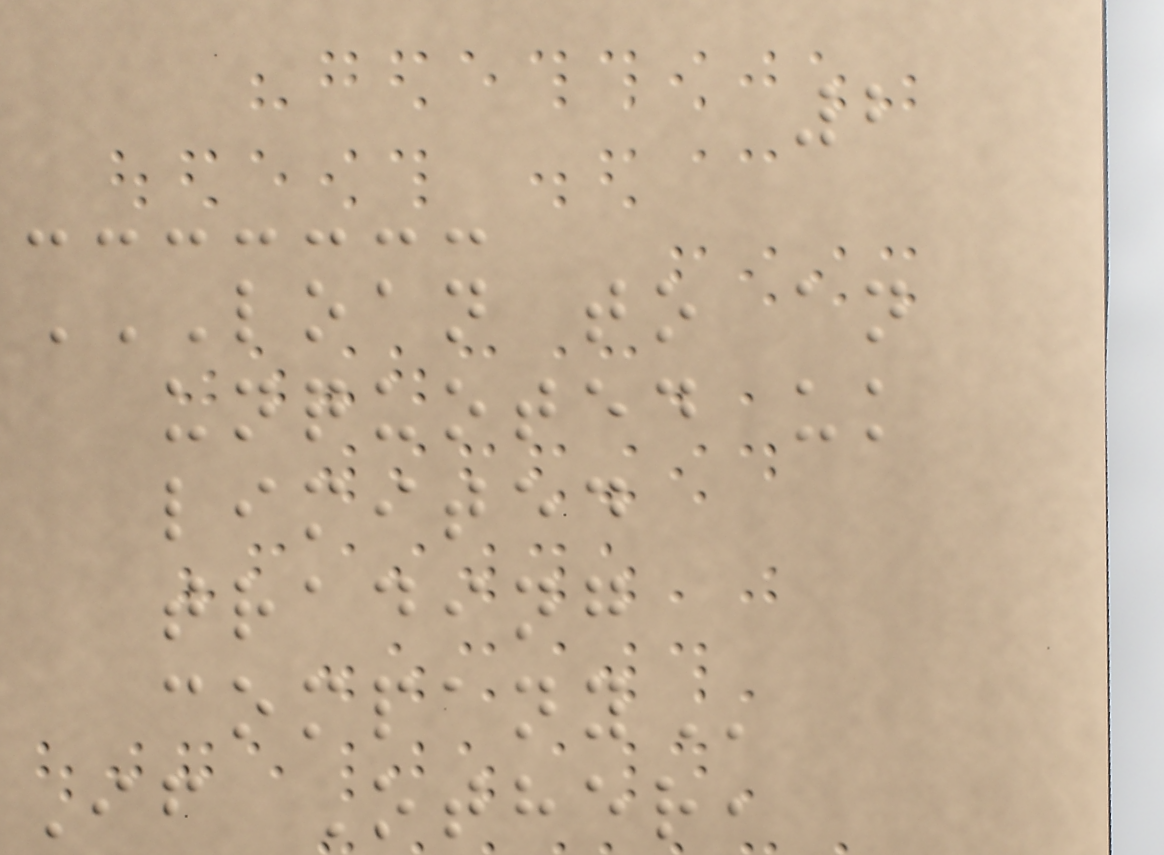2
LOAN TO AN
UNQUOTED UK
LIMITED
TRADING
COMPANY
If Other,
